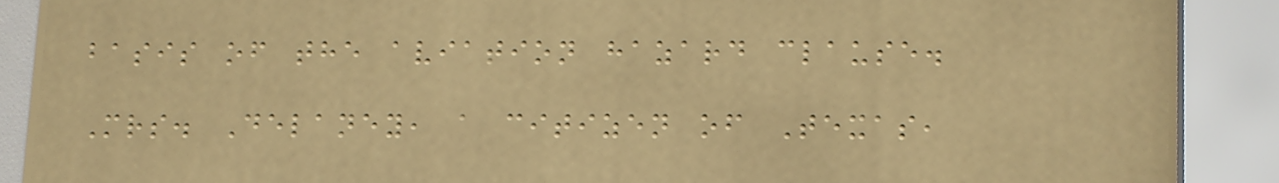basis of the aviation hazard clause.
Mrs. Delaney, a citizen of Texas,
